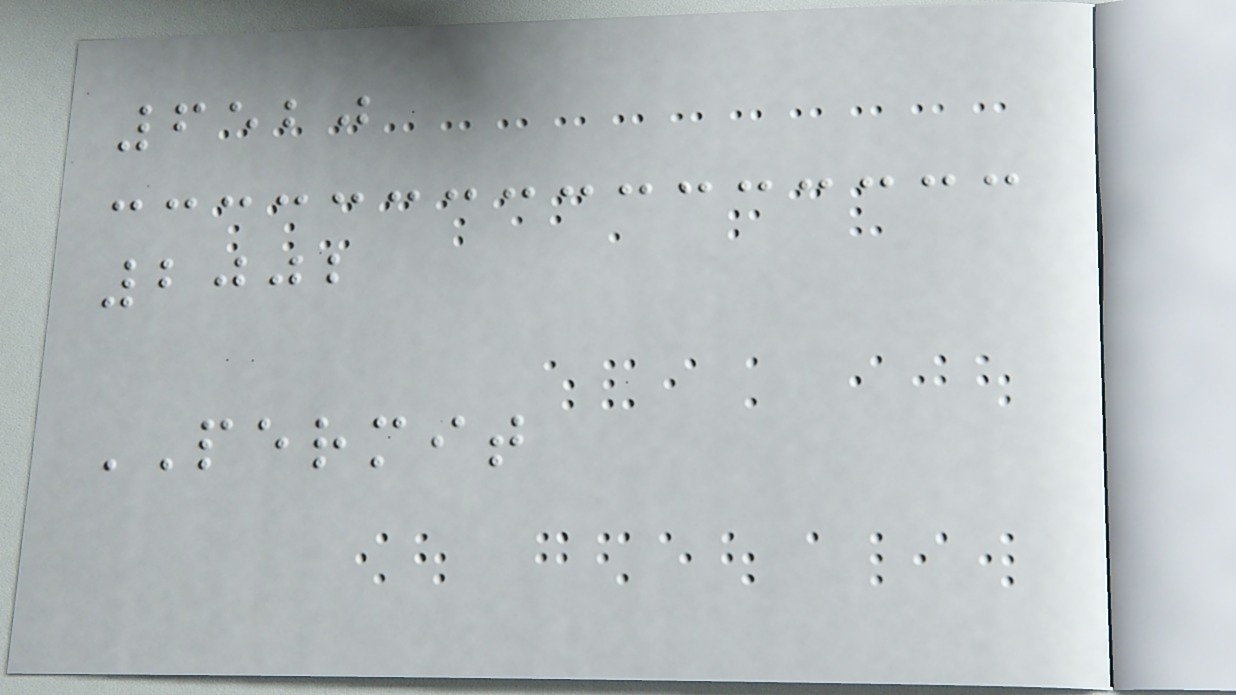6520
2002
PERMIT
